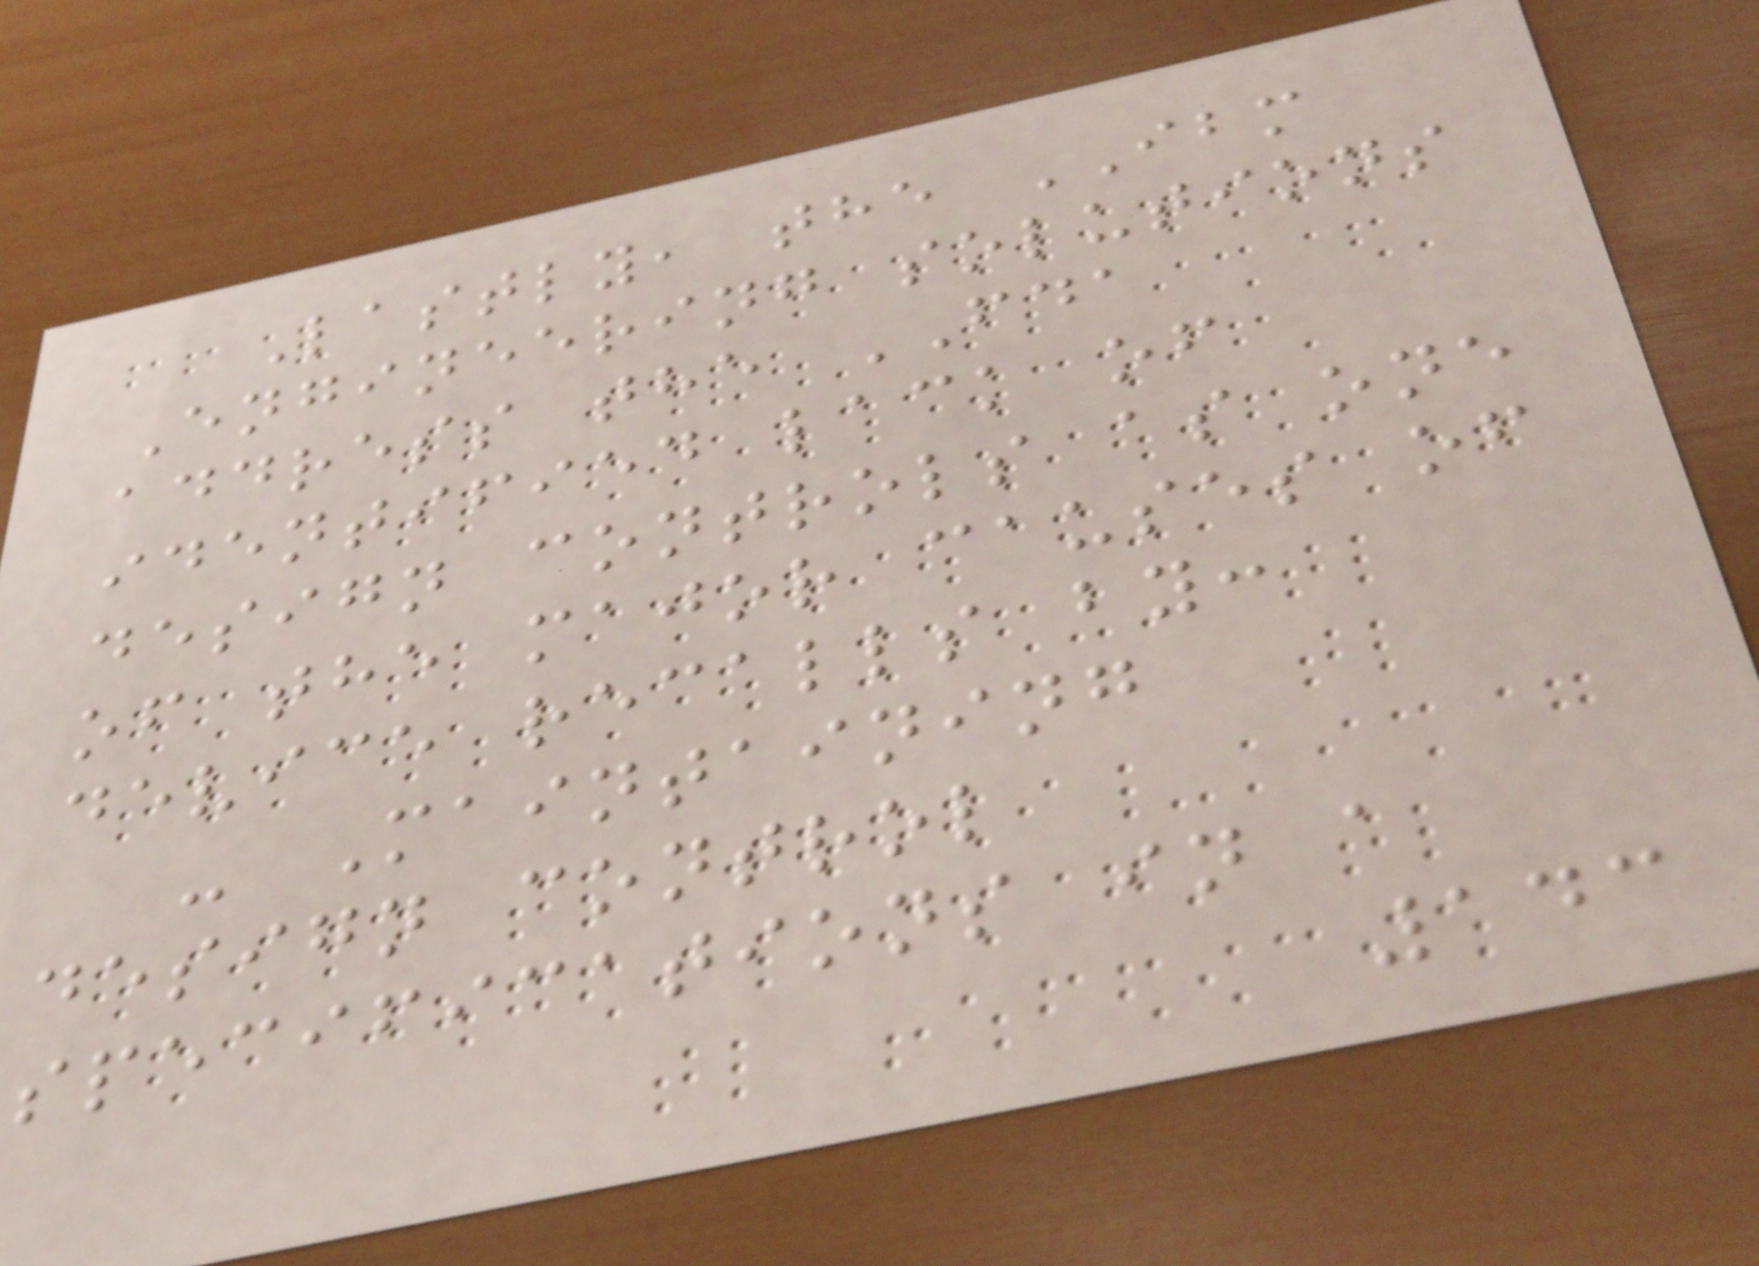Lastly, the IBM
Engineering solutions
address the FDA
identified lack of
design controls as one
of the major causes of
device recalls by:
- Maintaining
design control
specifications in a
143
